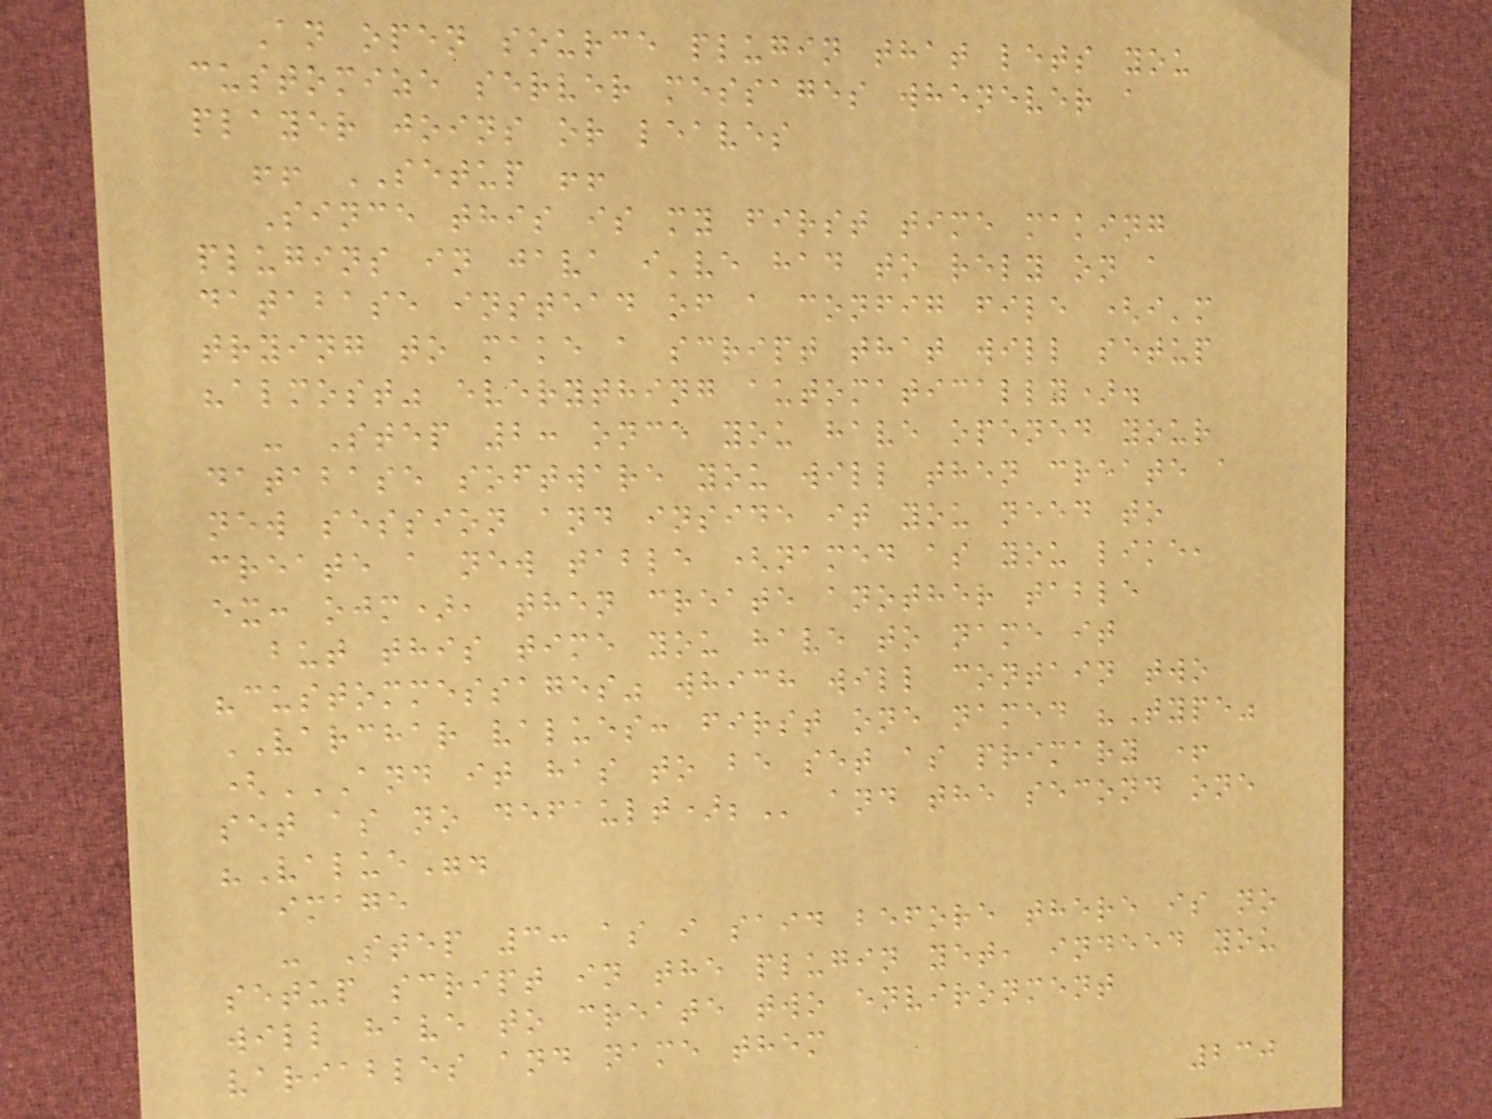An open source plugin that lets you
customize server messages whenever a
player joins or leaves
!! SETUP !!
Since this is my first time making
plugins in java i've had to rely on a
database instead of a config file (i'm
trying to make a script that will setup
"almost" everything automatically).
- Step 2: once you have opened your
database software you will then create a
new session and inside it you need to
create a new table (named as you like,
ex: ojm), then create another table
but this time you have to name it
"custommessages" which will contain two
VARCHAR values: first one named "Type"
(AND IT HAS TO BE SET AS PRIMARY +
SET AS NO DEFAULT); and the second one
"Value".
image
- Step 3: as i said before there is no
setup script in the plugin yet, indeed you
will have to create two environment
variables and name them
230
